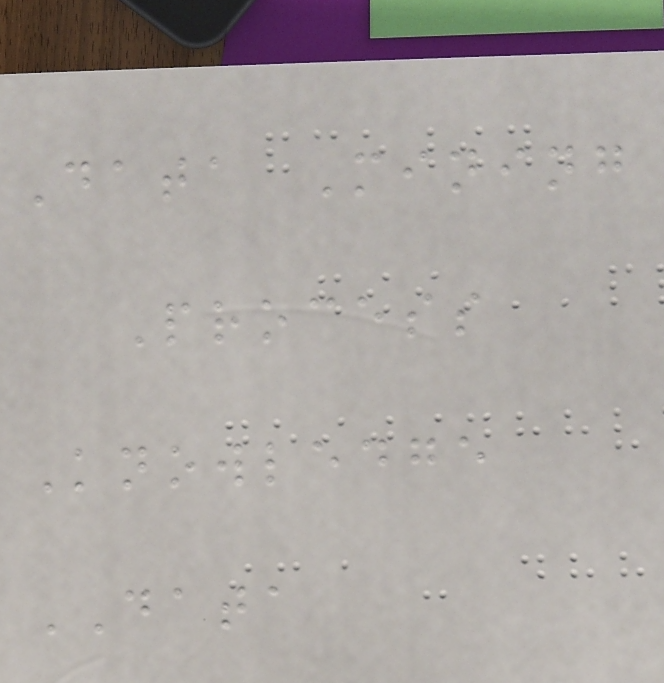Data Mining
Process
Knowledge
DATA
